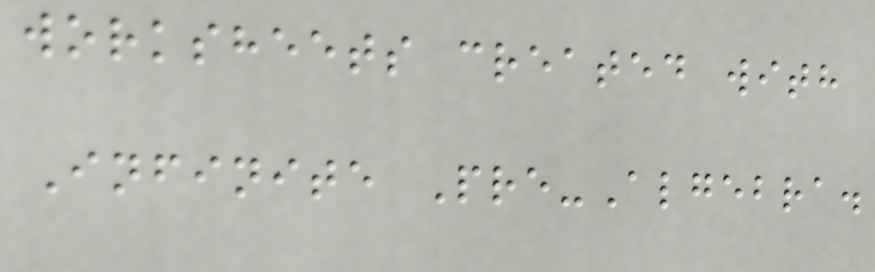worksheets created with
Infinite Pre-Algebra.
